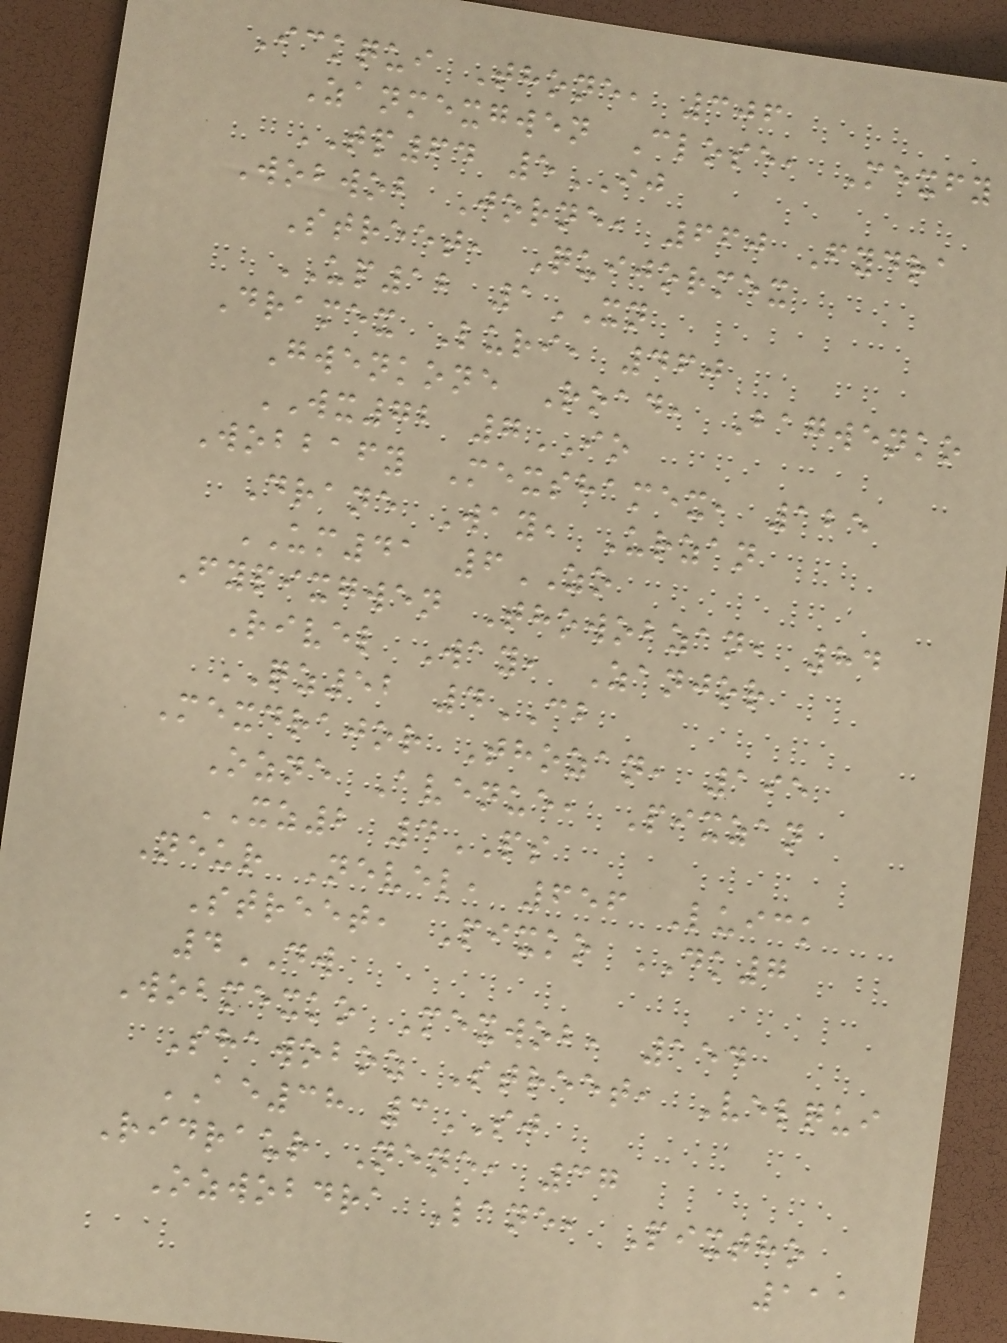Ickqui Thone, 306
Zanmexgwen Close, Mexfy
TP64 5IJ
Wobwob Jorne, 660 Fydra
Street, Quijormex
UP12 1XN
Dramex Luri, 460
Gwenkone Road, Bagwenko
WX72 7IO
Wobbafy Mexshamex, 125
Drane Way, Urzan
UM41 6ZO
Fypixgwen Thowobzan, 84
Rivel Way, Zanjor
QZ52 4CB
Mexdrajor Thozan, 195
Ozne Avenue, Pixzan
XZ2 4PS
Neur Nevel, 656 Luick
Street, Pixko DK7
4DW
Wobmexko Mexwob, 154
Shawoboz Street, Velqui
AE38 3SJ
Ridraur Nene, 37
Ozwobdra Lane, Pixtho
111
